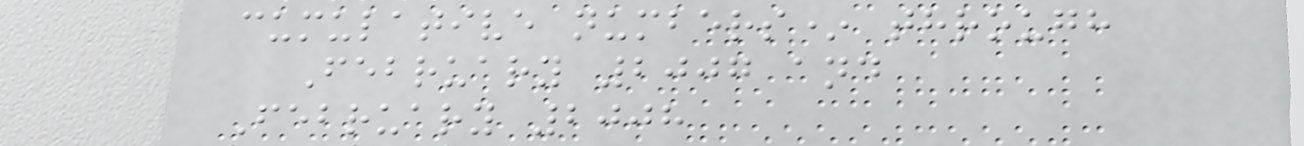cumulative numbers* through
February 2007 and
February 2008
